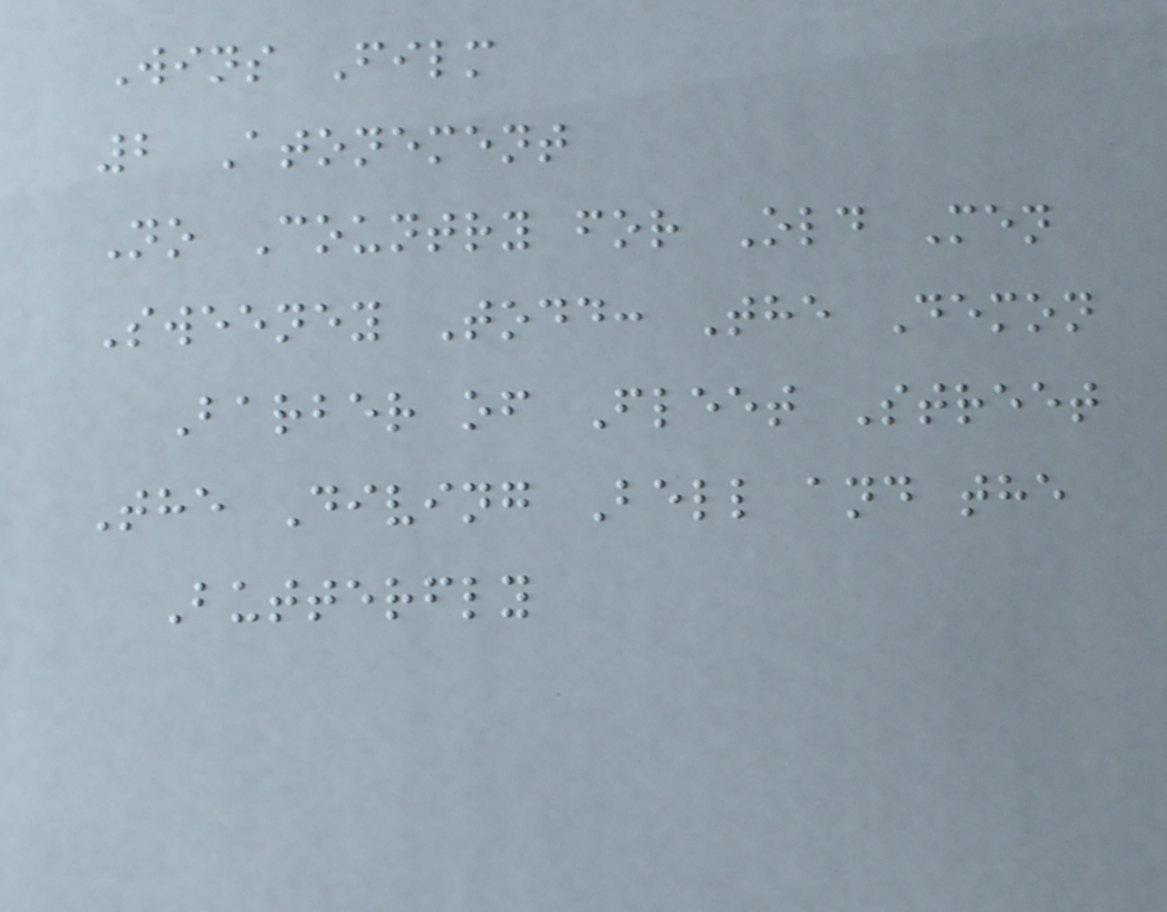Wins Film
2 Atonement
No Country for Old Men
Sweeney Todd: The Demon
Barber of Fleet Street
The Diving Bell and the
Butterfly
